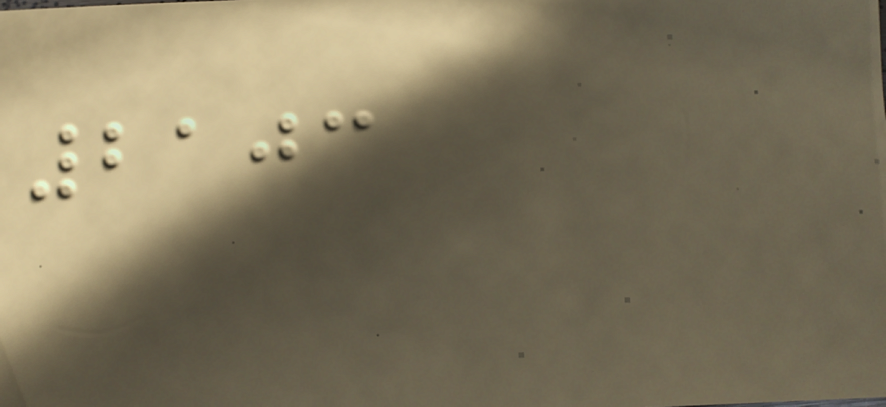2103
